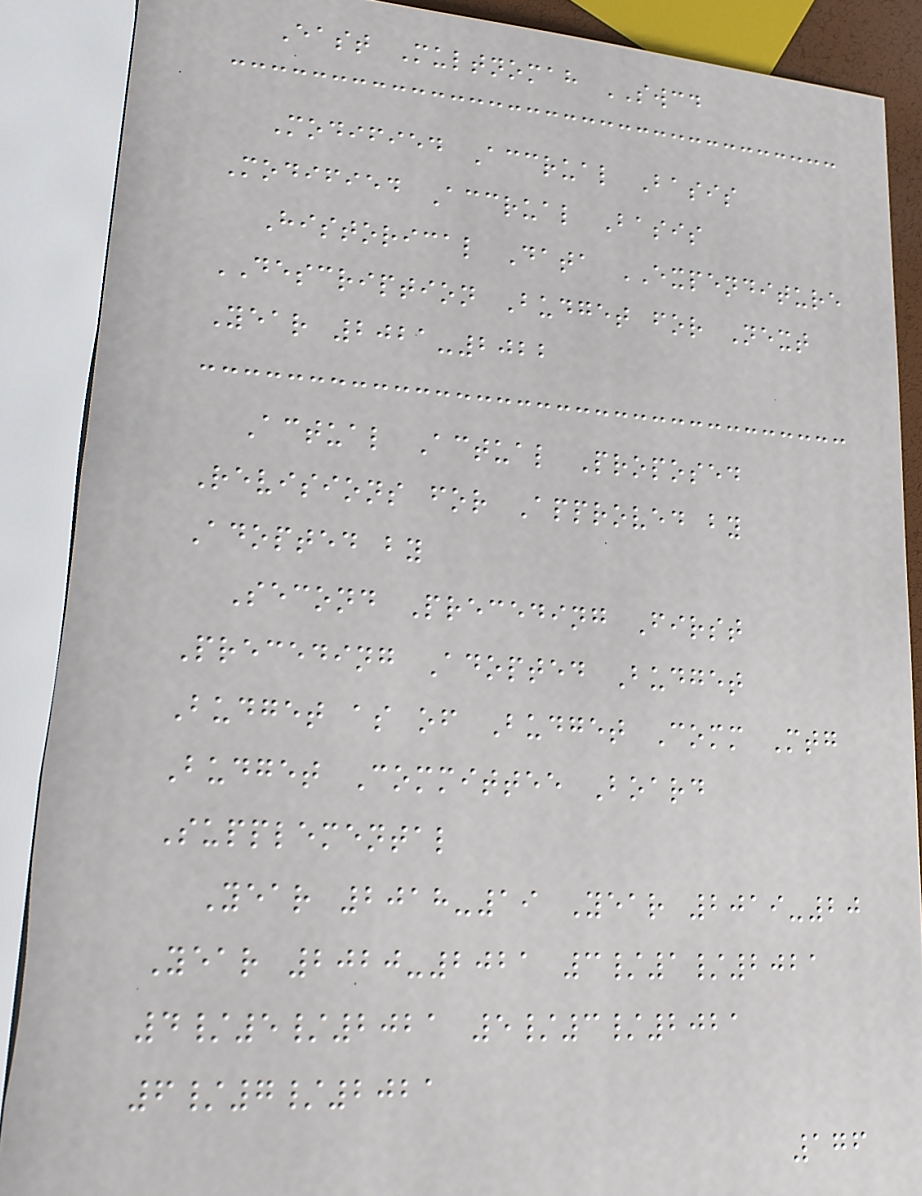East Multnomah SWCD
Modified Accrual Basis
Modified Accrual Basis
Historical Data EXPENDITURE
DESCRIPTION Budget for Next
Year 2021-2022
Actual Actual Proposed
Revisions for Approved by
Adopted by
Second Preceding First
Preceding Adopted Budget
Budget as of Budget Comm Mtg
Budget Committee Board
Supplemental
Year 2018-19 Year 2019-20
Year 2020-2021 3/1/2021
4/5/2021 5/3/2021
6/7/2021
176
